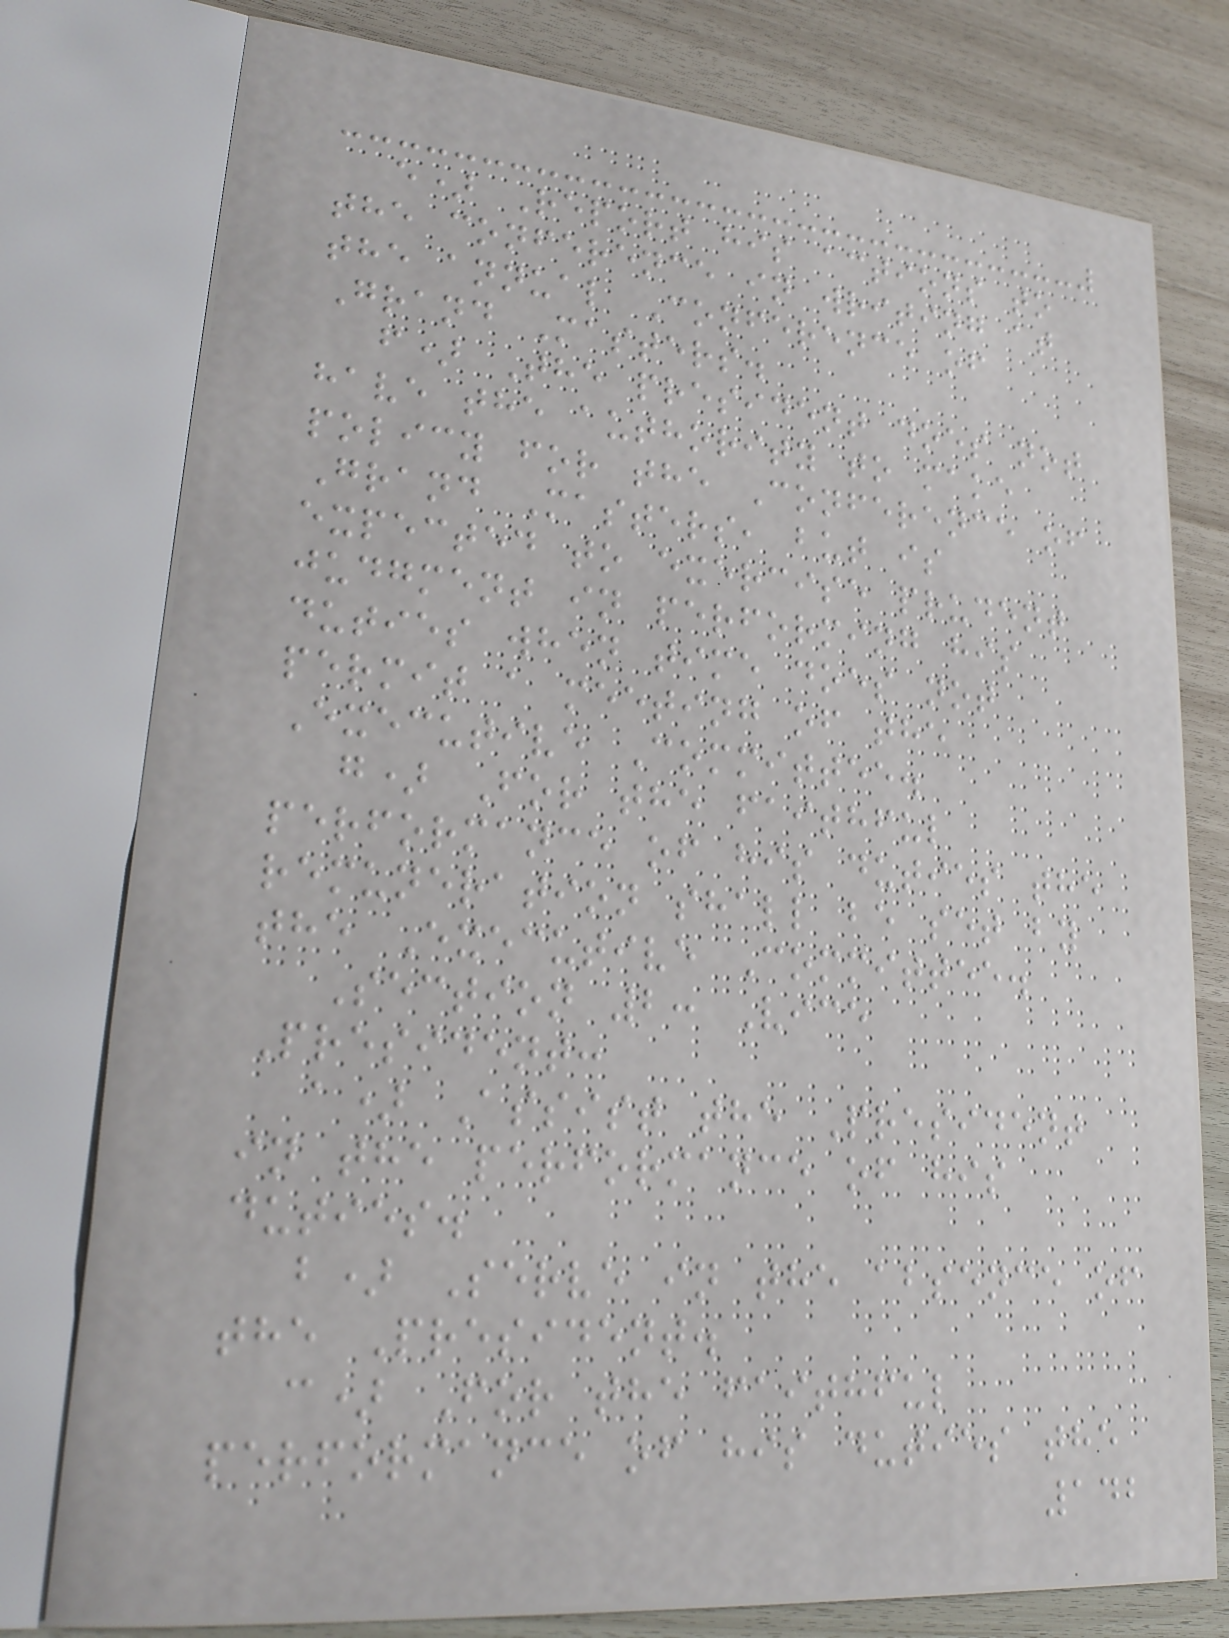e) Report his actions to
the conference in writing at
the annual Conference of
Grand Masters.
f) The president does not
have the authority to make
policy for the Conference of
Grand Masters, but is
expected to exercise prudent
judgment in performing his
duties when time does not
permit a meeting of the
Executive Committee.
g) For the faithful
performance of his duties the
remuneration shall be set by
the Executive Committee.
Section 2: Vice
President:
a) Assist the President
in the performance of his
duties.
b) Serve in the absence of
the President.
c) For the faithful
performance of his duties the
142
